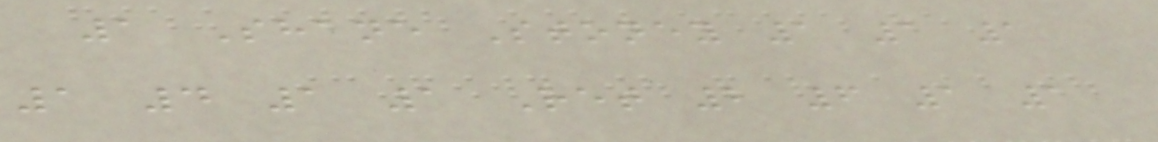1 Shane Stoney 1 1 1
1 4 1 1 Ret 2 6 1 1
